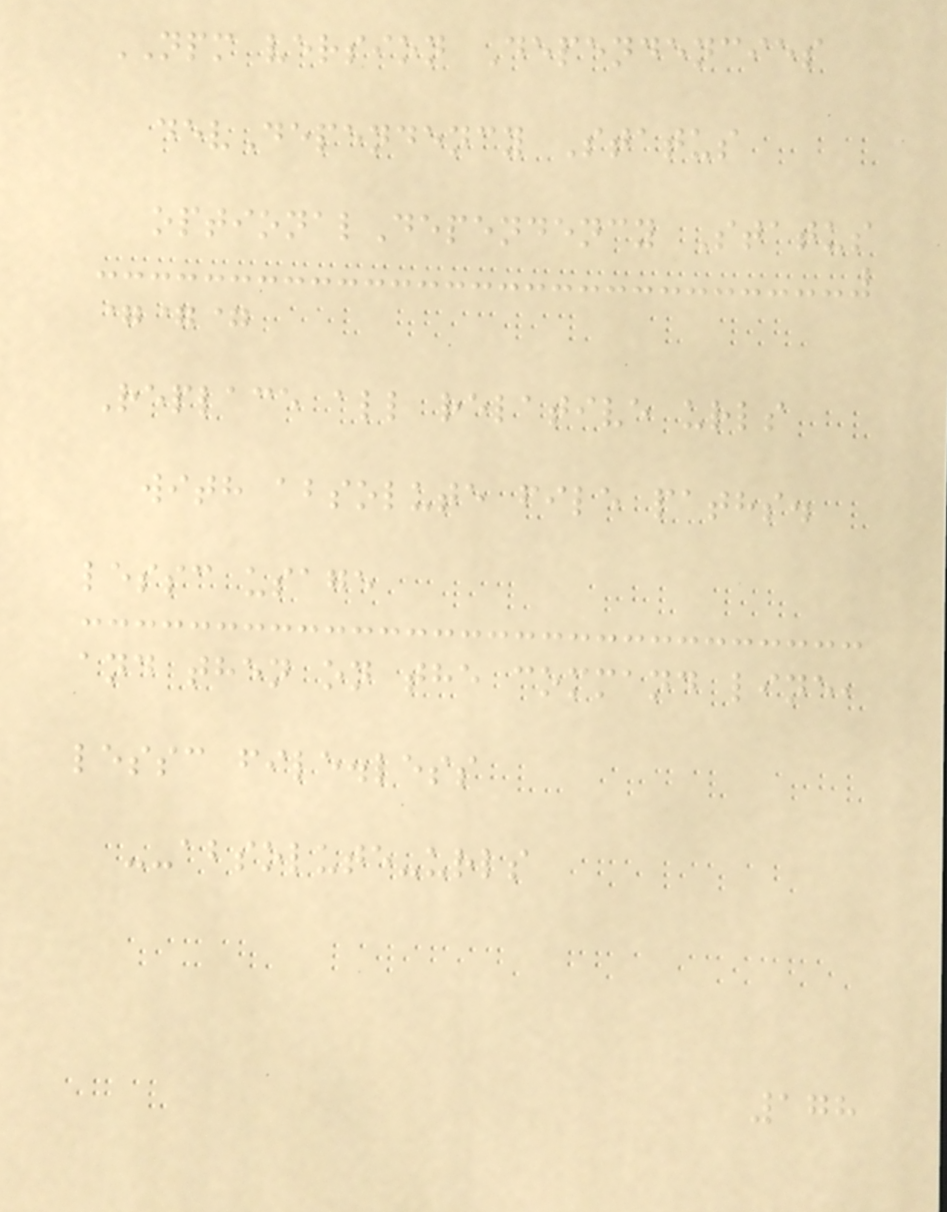NPM version Dependencies
devDependency Status
optionalDependency Status
===
Replace all relative urls
with absolute file paths.
lessc usage
and then on the command line,
lessc file.less
--absolute-urls
178
